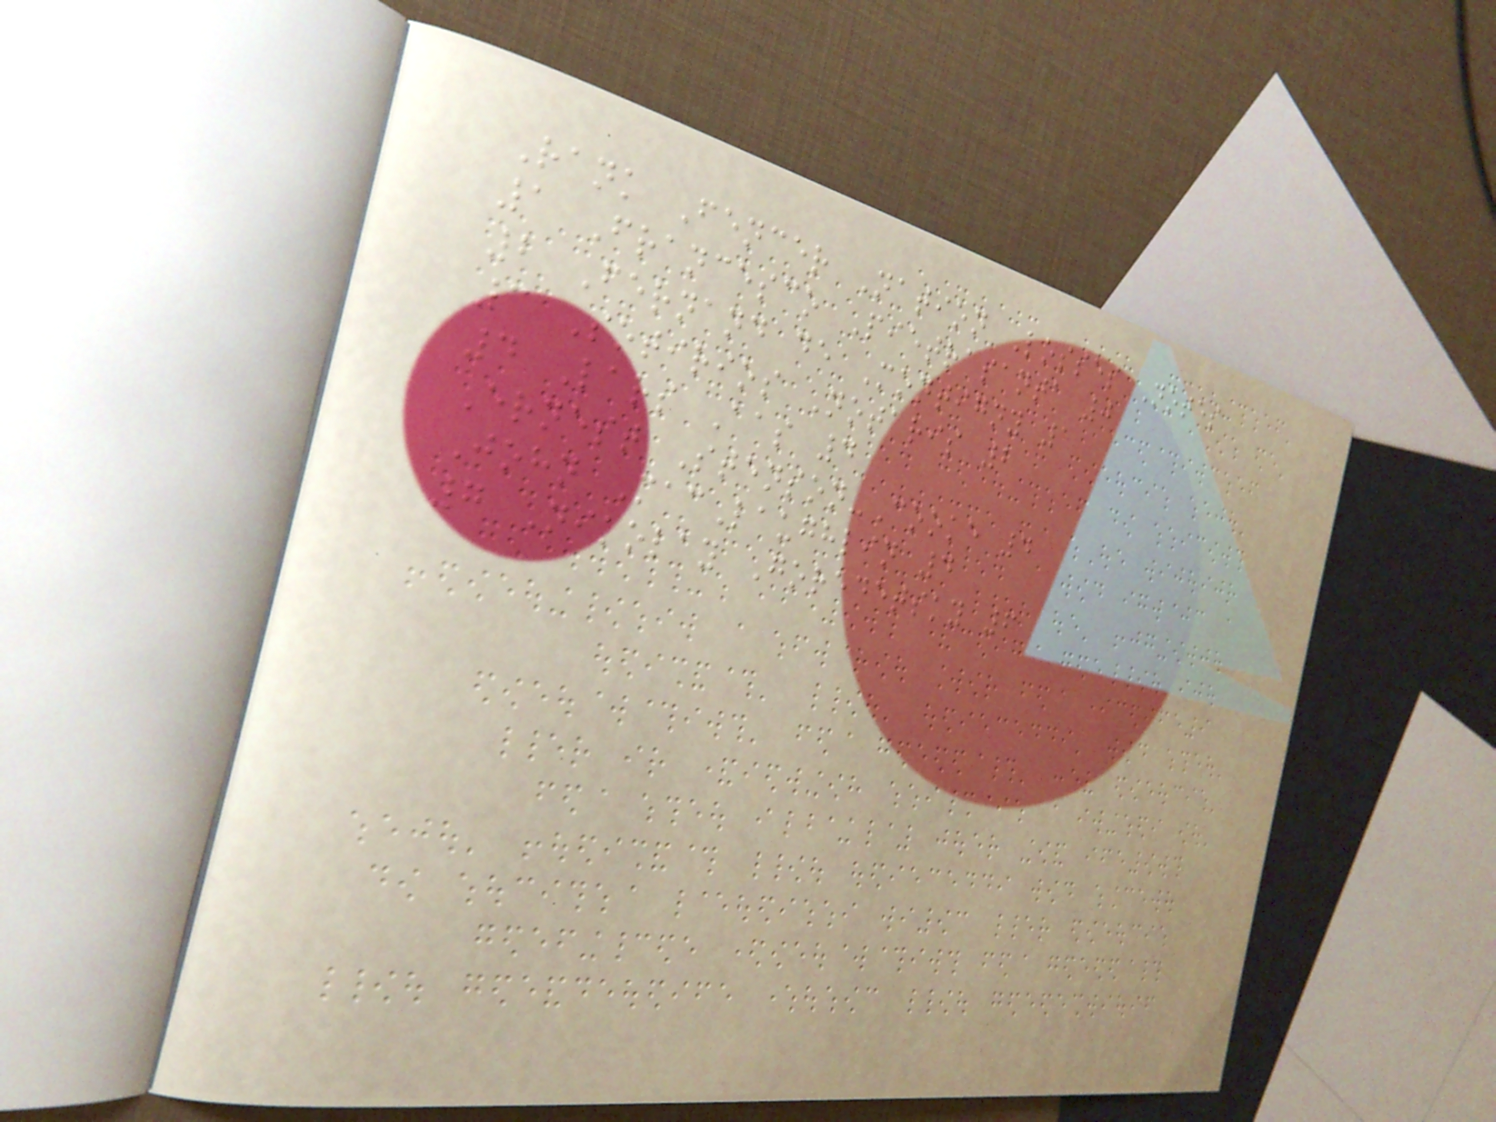Rank Fencer Nation Losses Notes
1 Francesco Pietrasanta 0
2 Fernand de Montigny 1
3 Sotirios Notaris 2
4 Lars Aas 4
Ernest Stenson-Cooke 4
John MacLaughlin 4
7 Nikolay Goredetsky 6
